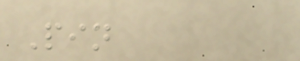Pin
